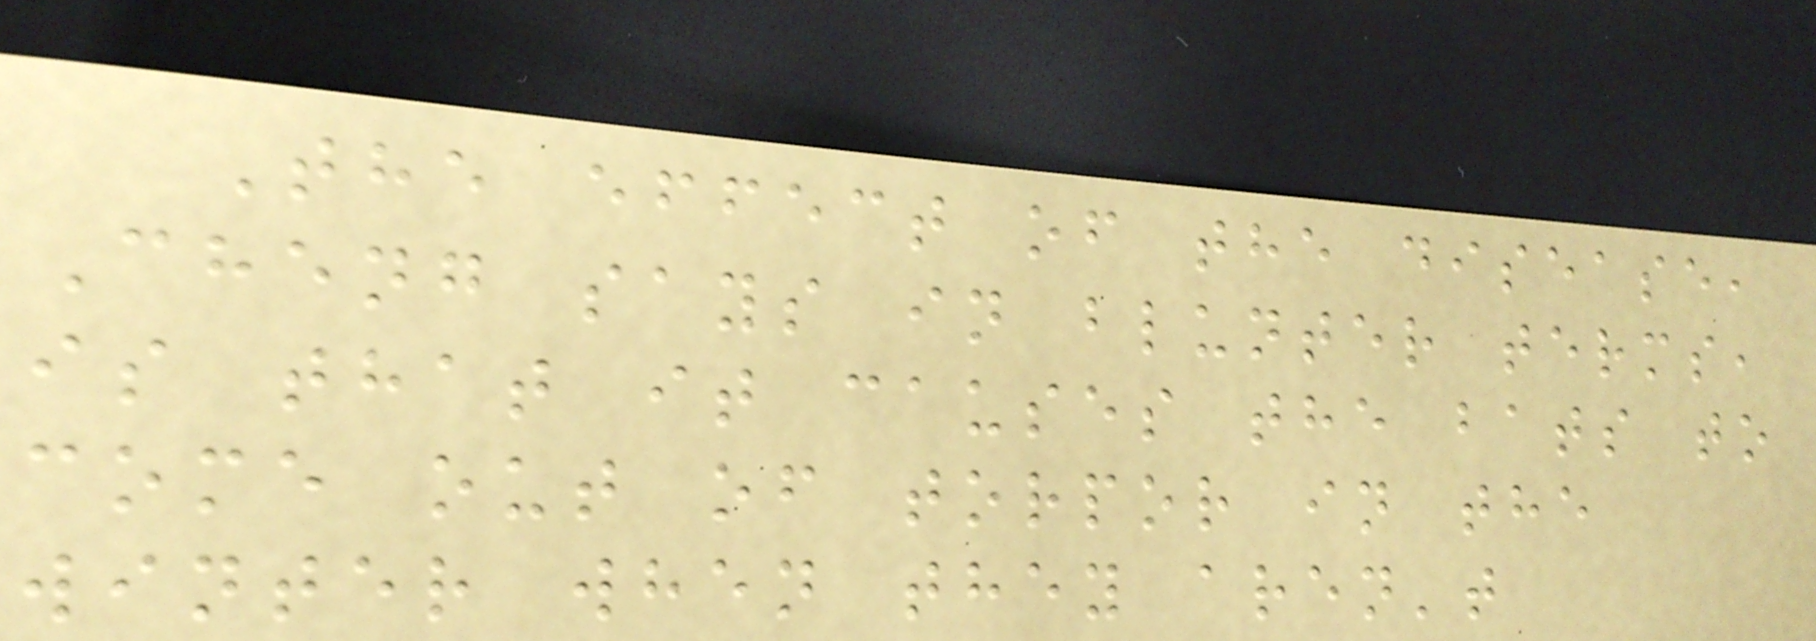The effect of the disease,
Cheng says in blunter terms,
is that it causes the bats to
come out of torpor in the
winter when they aren't
